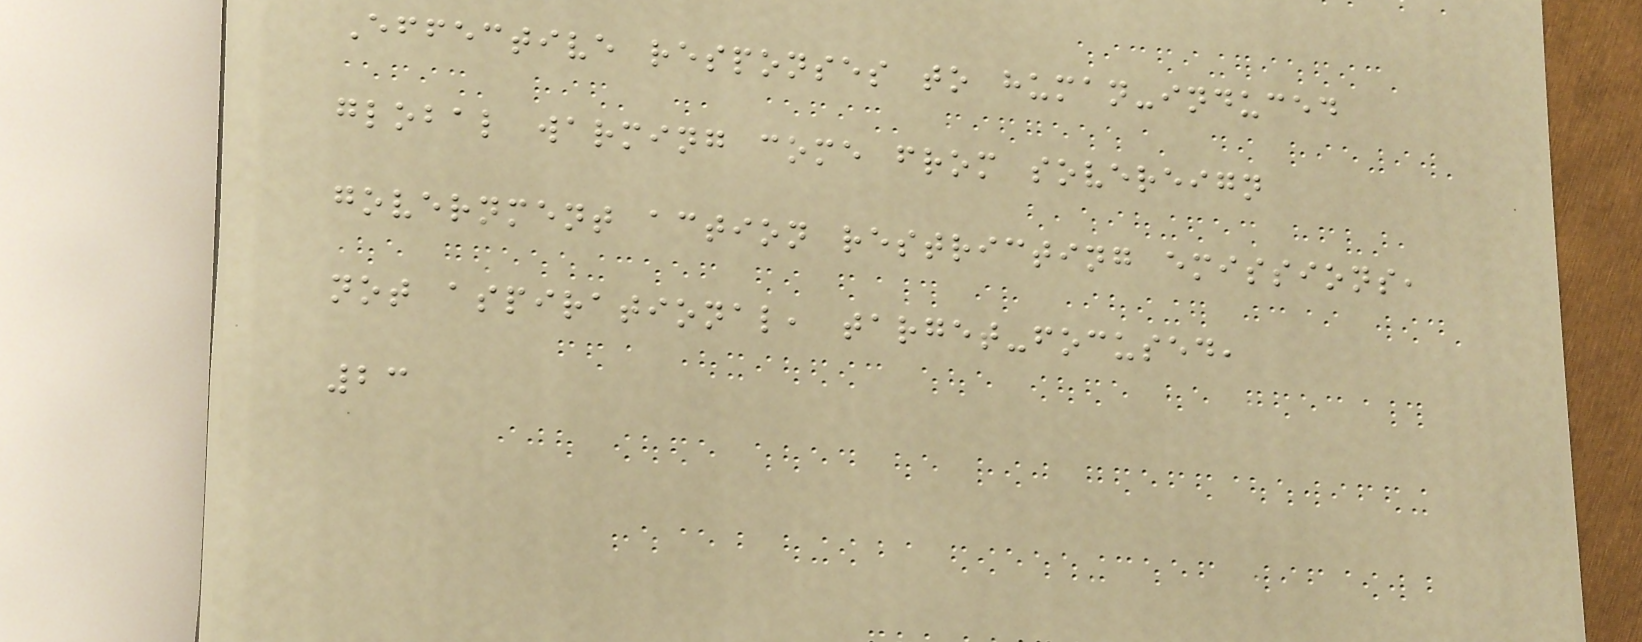Effective responses to human-induced
global warming come from sovereign
government action restricting emissions,
not aspirational, target-focused,
23
